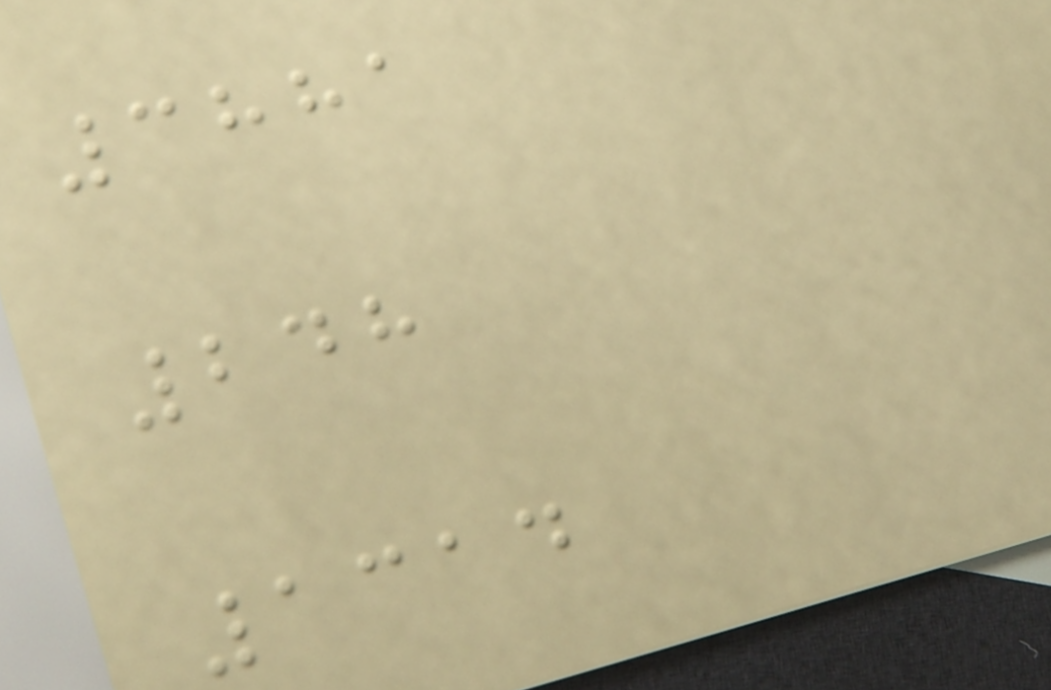3881
248
1314
